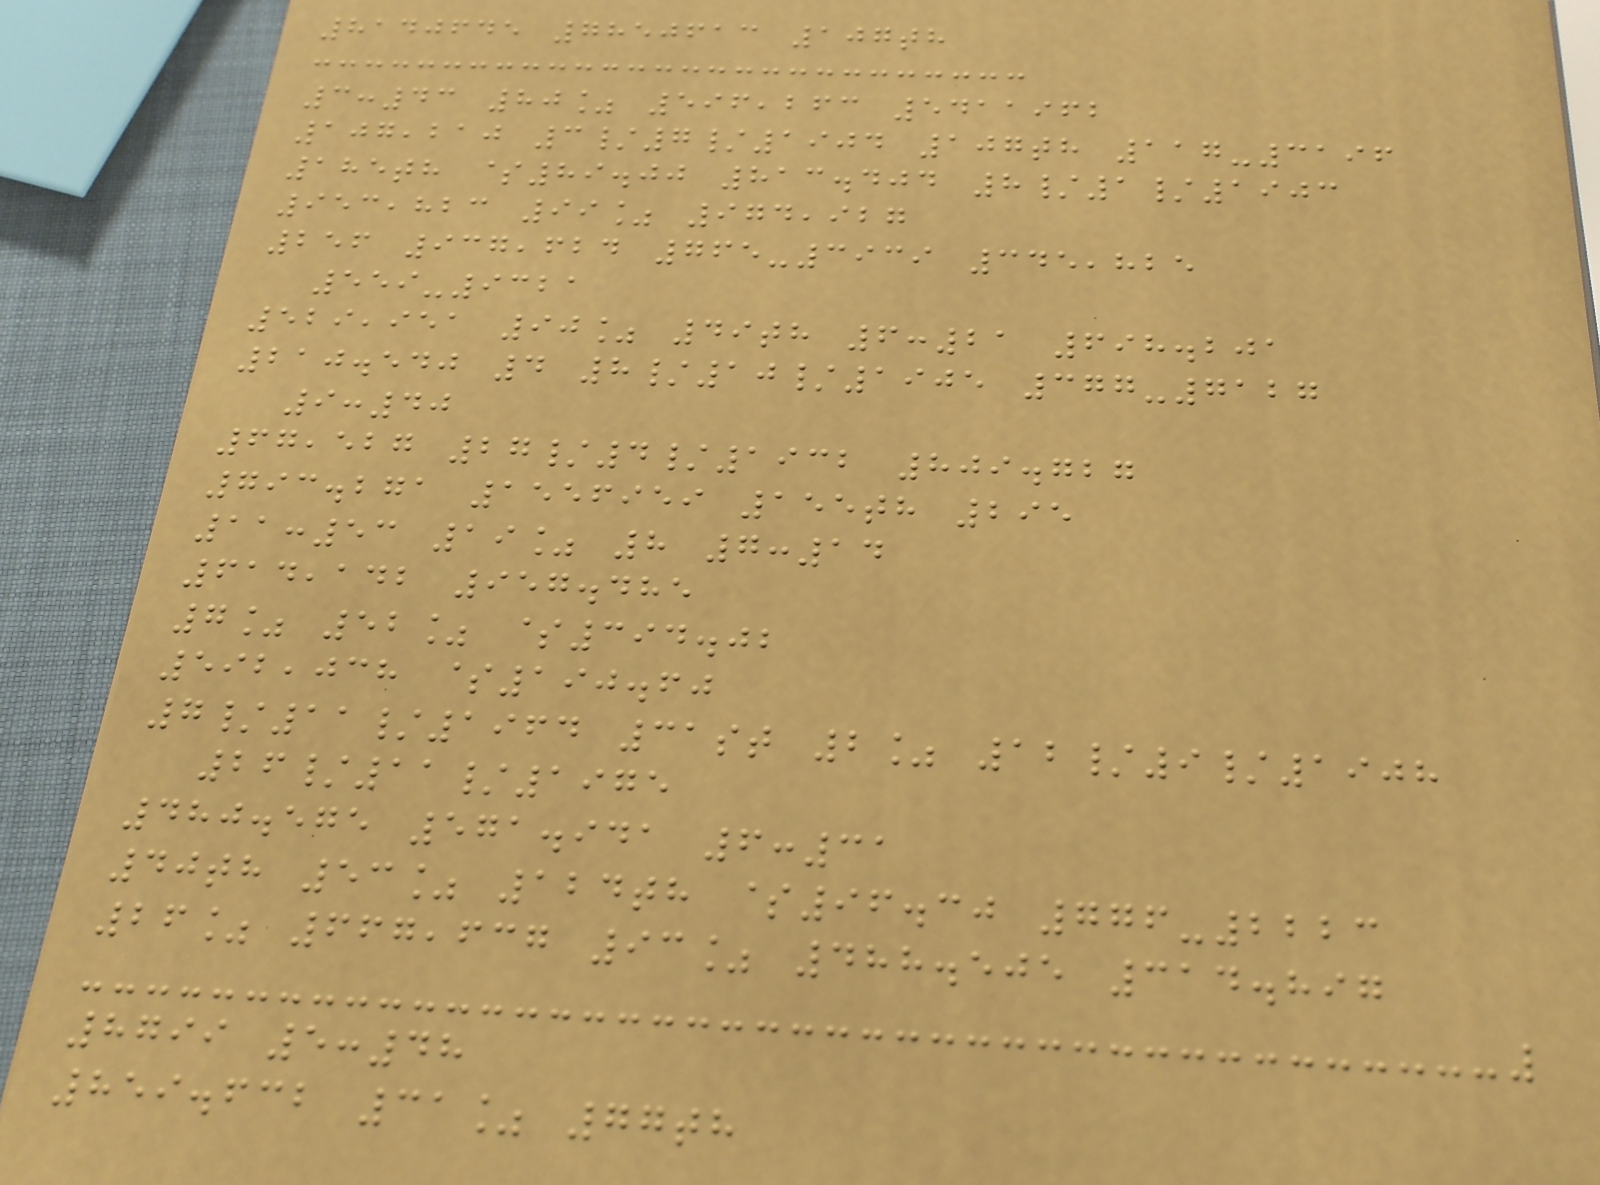8140645 7850613 107th
3:43 80% 596,263 5411962
107,210 3/7/1904 107th 117-3196
185th $89.00 813.404 8/1/1903
953,823 99% 974,927
256 937,624 765-3939 345,825
559-9321
529,951 90% 49th 6:21 698.201
210.540 4 8/10/1905 377-7127
9:40
67,527 27/4/1932 809.727
793.271 1556959 155th 295
11:53 19% 8 7:14
614,142 957.485
7% 52% $394.02
592,038 $190.60
7/11/1964 31st 2% 12/9/1908
26/11/1975
480.575 571.941 6:31
40th 53% 124th $96.30 776-2223
26% 667,637 93% 488.505 314.897
8799 5:48
859.632 31% 77th
